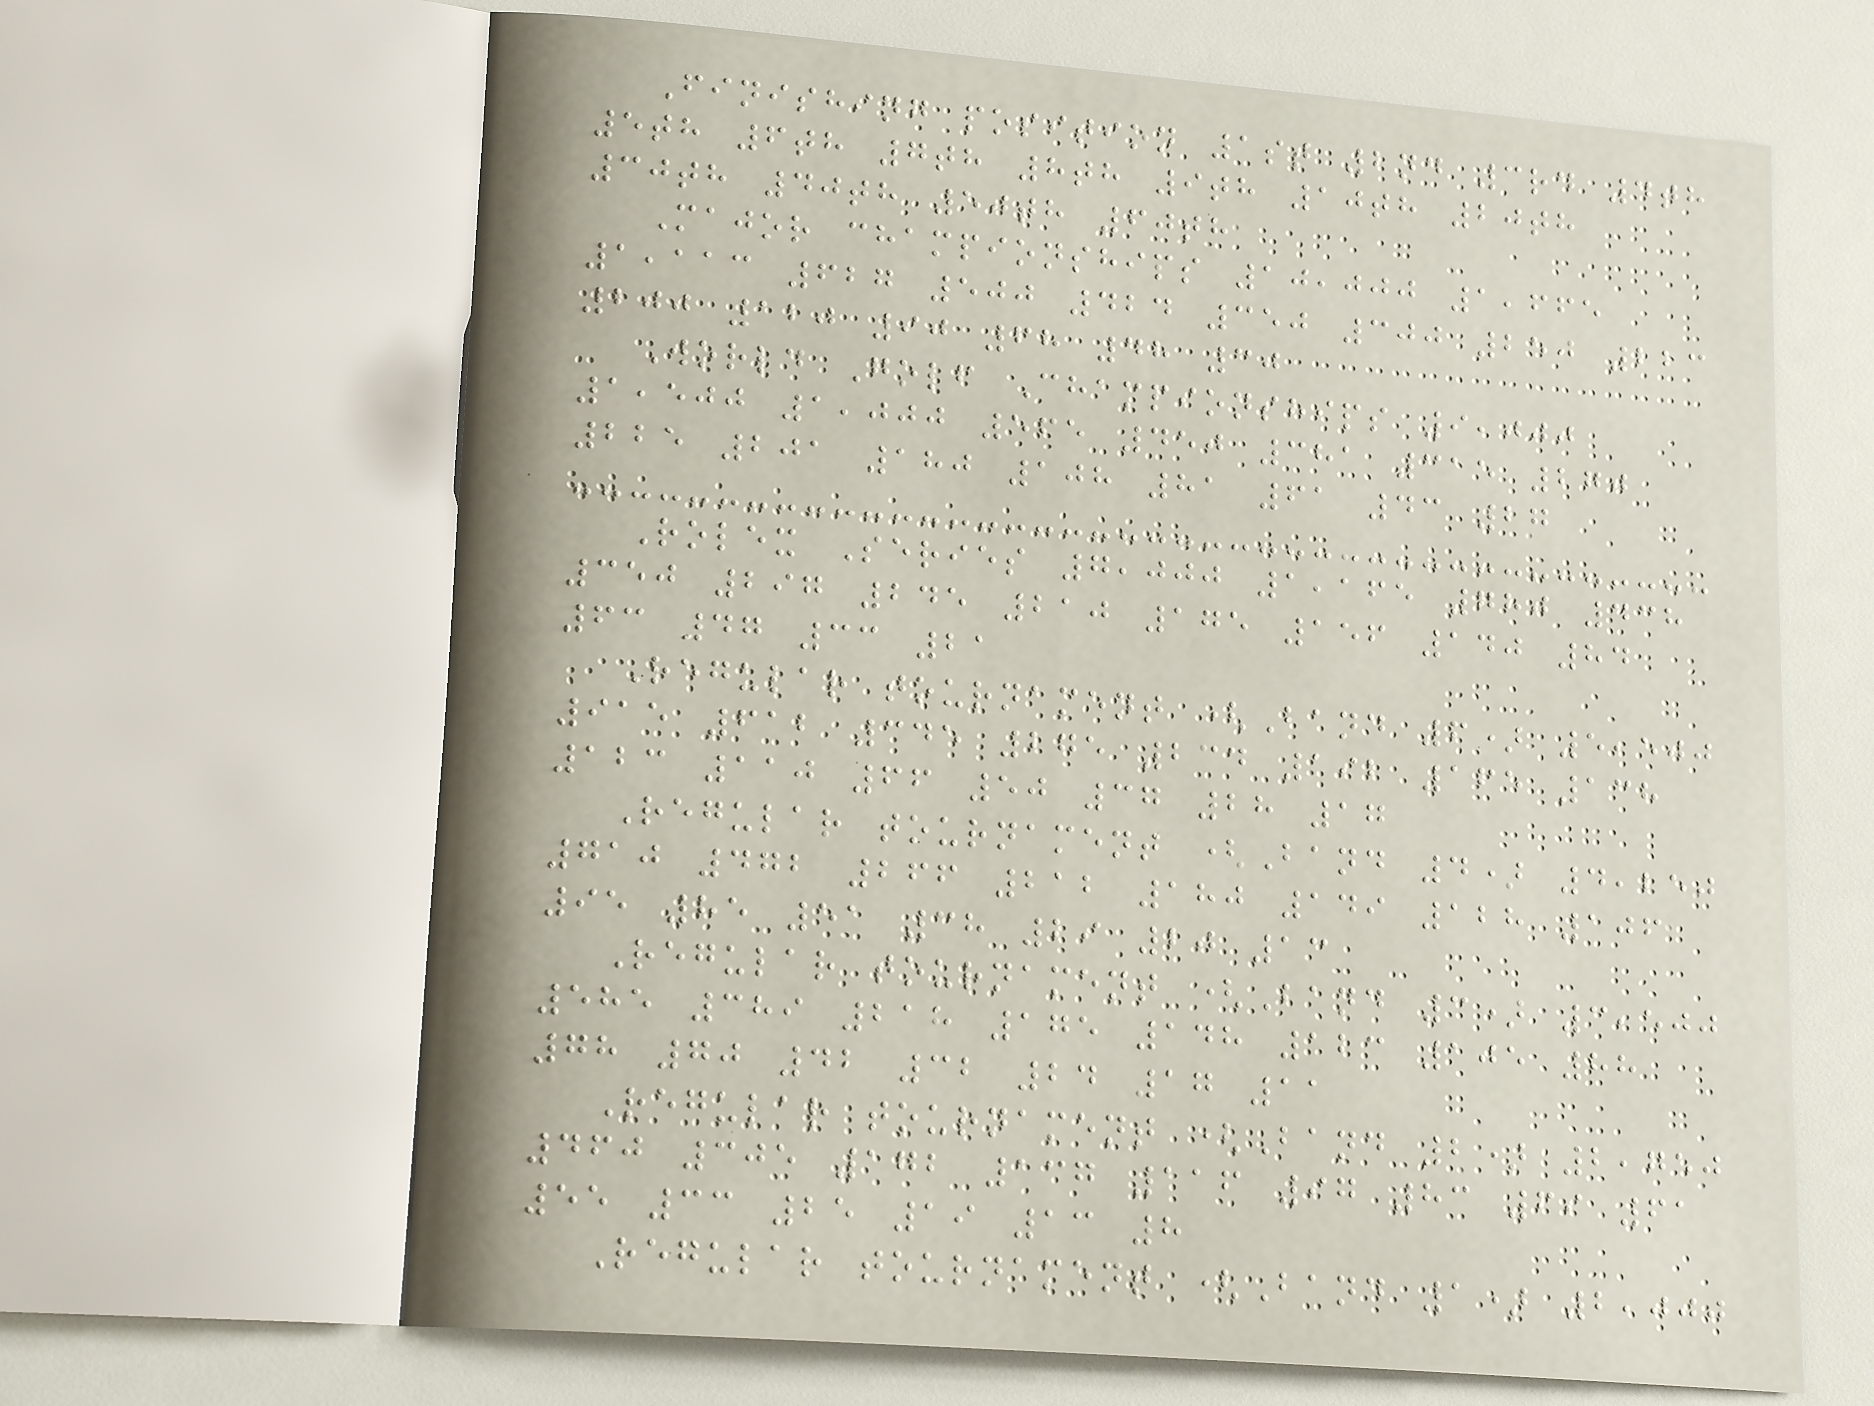Finishing position 1st 2nd 3rd 4th
5th 6th 7th 8th 9th 10th 20th
30th 40th 50th 60th
Major championships 10,000 1,665
1,113 627 500 424 350 300 250 223
200 120 90 68 48 30
World Golf Championships 9,000
1,500 1,000 565 450 381 315 270
225 201 180 108 81 61 43 27
Rolex Series 7,000 1,165 780 438
350 297 245 210 175 156 140 84
63 47 33 21
Regular tournament (Band 6) 5,500
915 612 345 275 234 192 165 138
123 110 66 50 37 28 17
Regular tournament (Band 4) 4,250
710 472 266 212 180 149 128 106
95 85 51 38 29 20 13
Regular tournament (Band 3) 3,500
585 389 218 175 148 123 105 88
78 70 42 32 24 17 11
Regular tournament (Band 2) 2,750
460 305 172 137 116 97 83 69 61
55 33 25 19 13 8
Regular tournament (Band 1) 2,000
